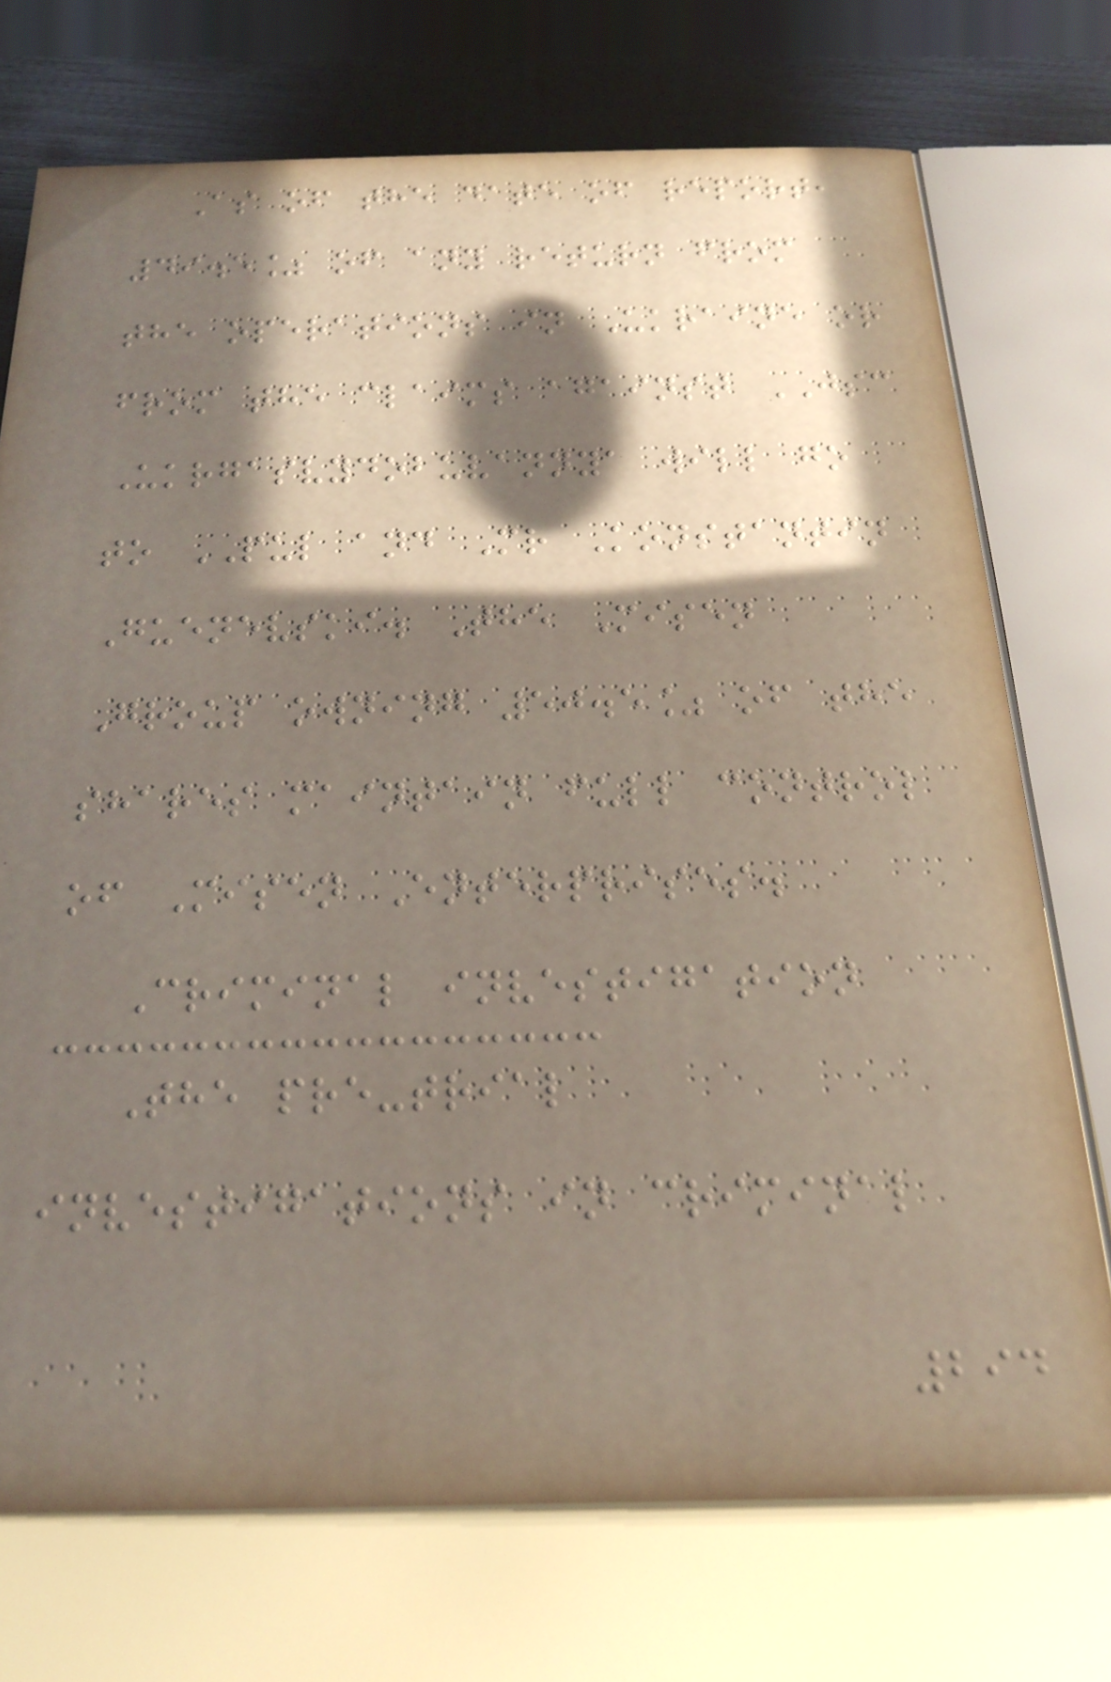As of the date of report,
49.5% of any return from
the operations in Ukraine or
from the claims against JSC
Ukrgasvydobuvannya will go
to PUL and Mr Konstantin
Guenevski. The Misen
Group owning 50.5% of the
shares maintain full control
of Misen Enterprises.
Criminal investigation
The pre-trial
investigations in criminal
294
